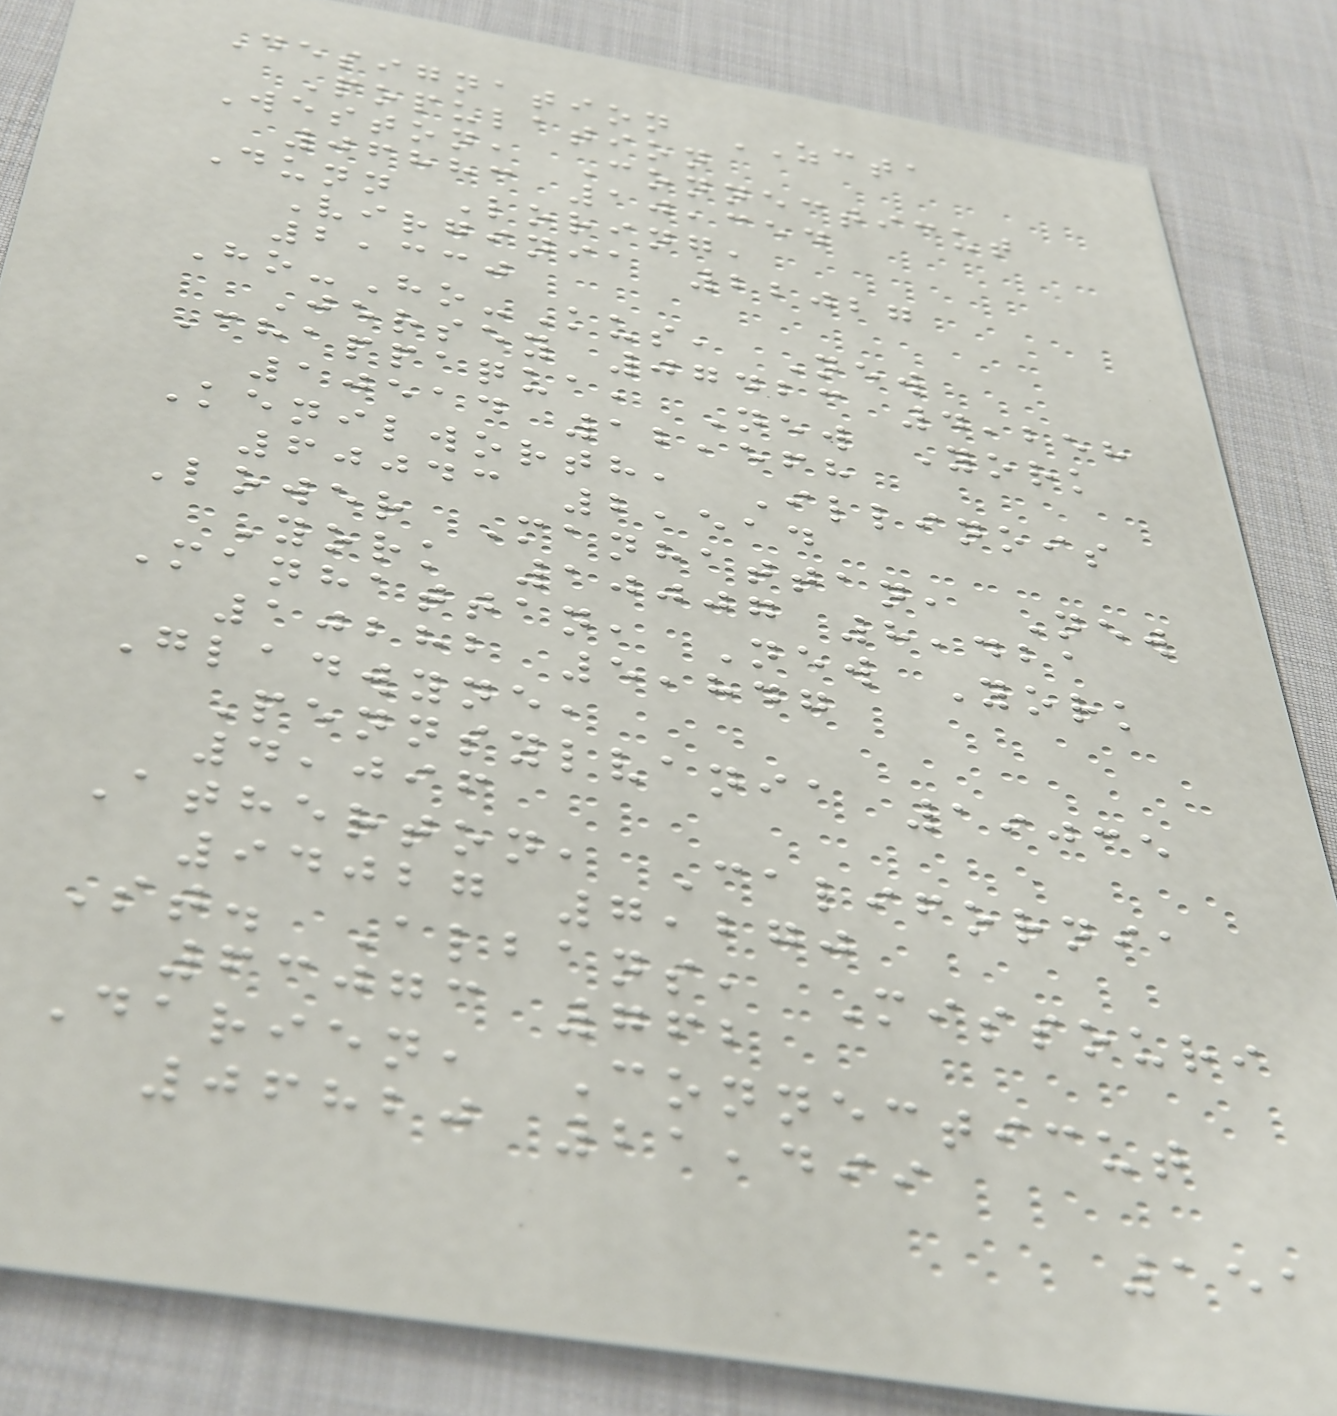Designation ZCTA
Population
Weston, Connecticut
06883 10,354
Dunn Loring,
Virginia 22027
2,330
Ho-Ho-Kus, New
Jersey 07423 4,258
Chappaqua, New York
10514 12,568
Kenilworth, Illinois
60043 2,514
Lower Manhattan, New
York 10007 8,421
Manhattan, New York
10282 5,847
Gladwyne,
Pennsylvania 19035
4,096
Atherton, California
94027 7,270
St. Albans, Missouri
63073 762
Darien, Connecticut
06820 21,499
151
